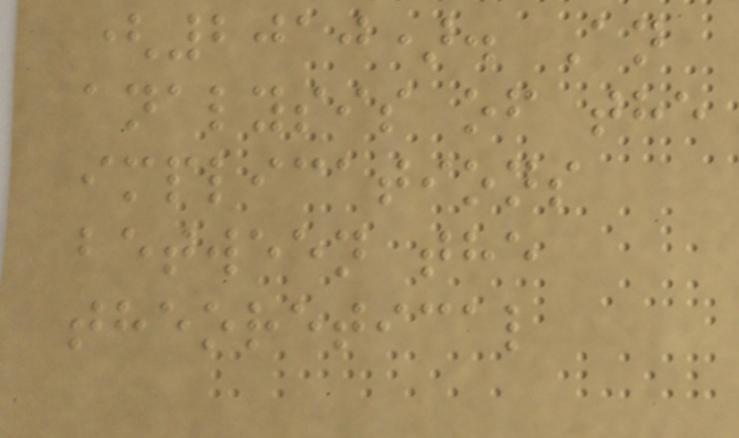(2010). An
analysis of the
implications
between the
theoretical
